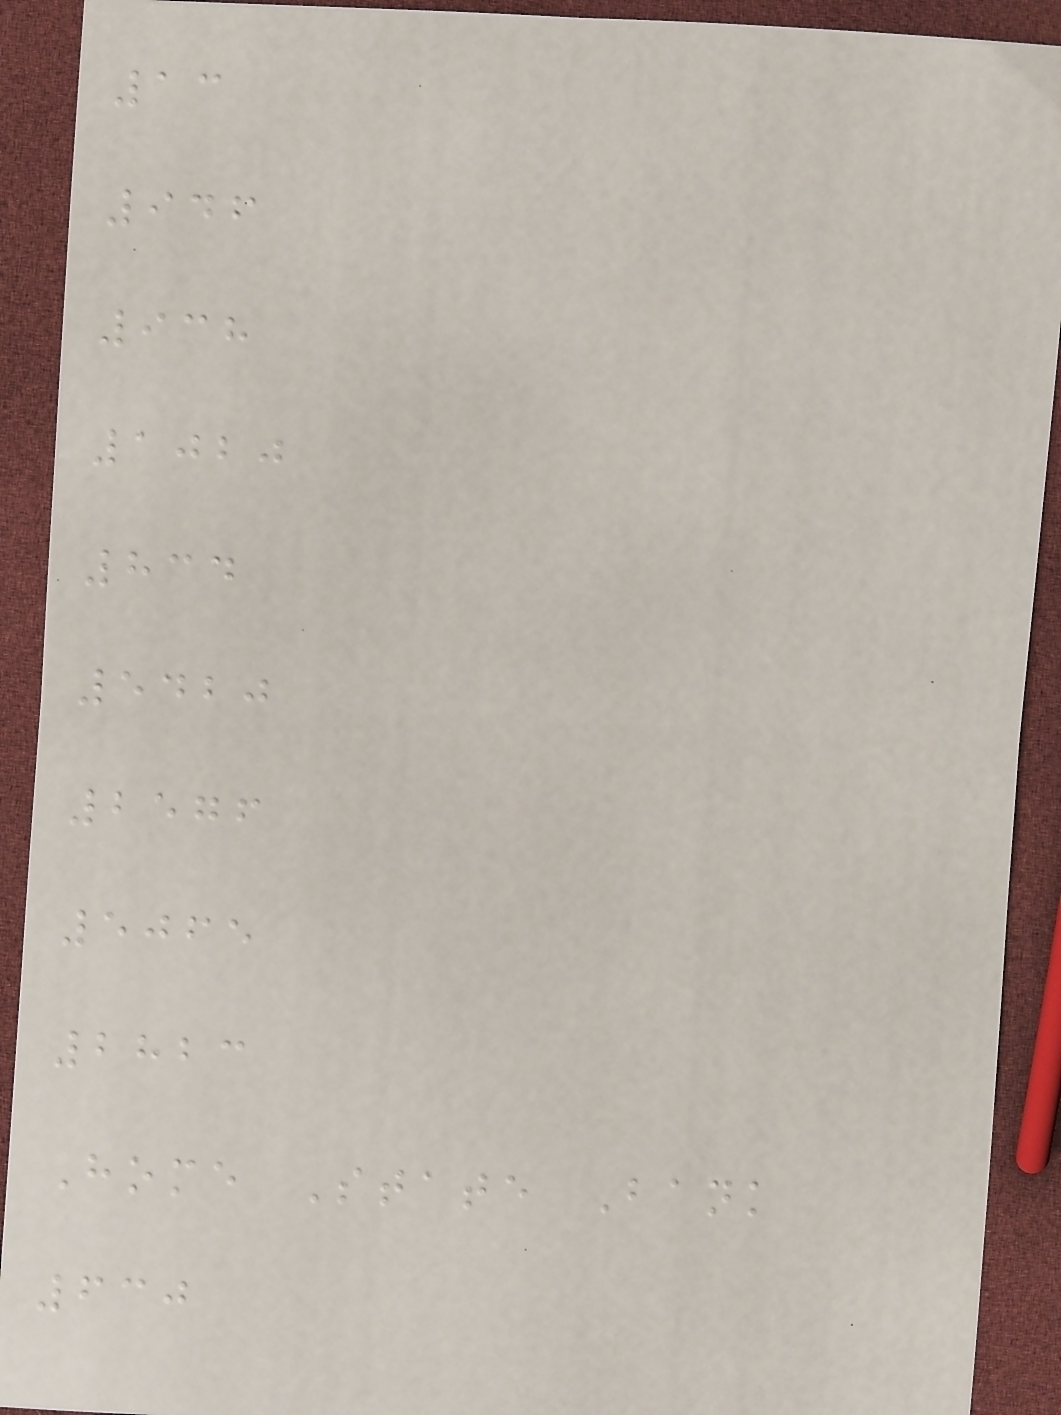13
946
938
1020
834
5420
2576
5065
2823
Home State Bank
630
